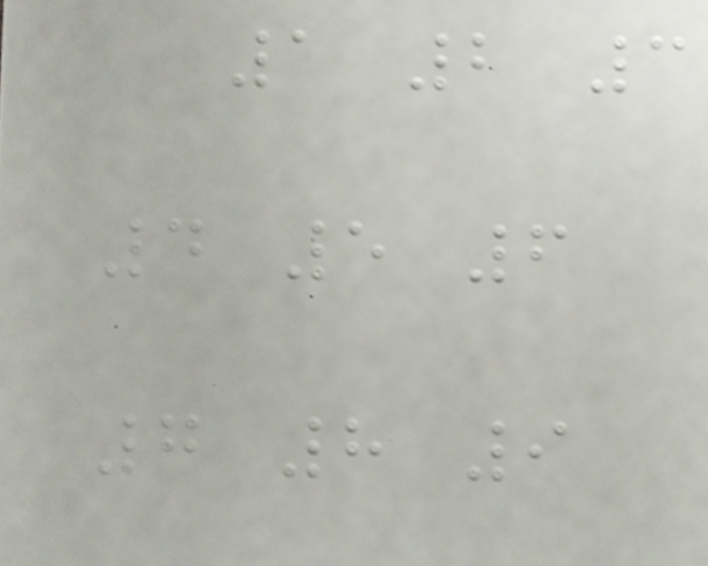1 2 3
4 5 6
7 8 9
